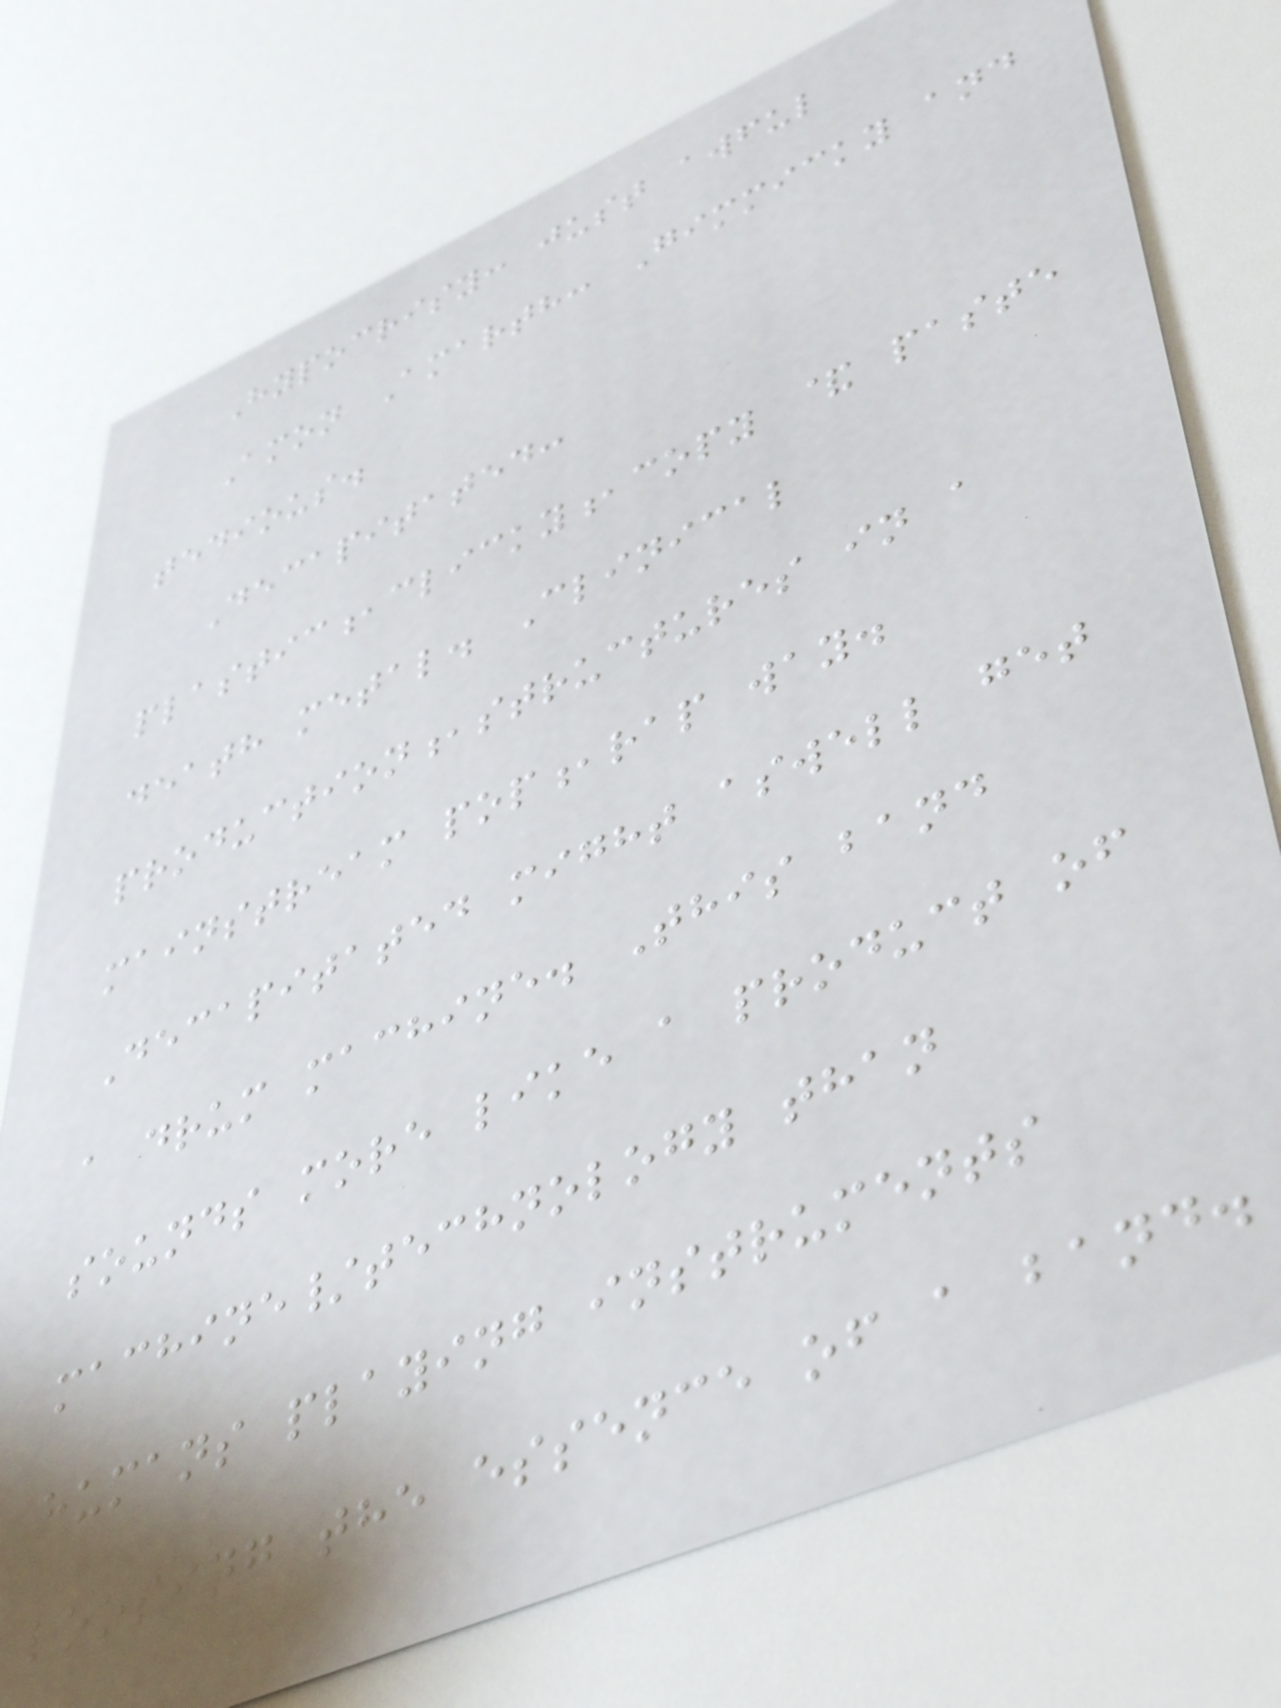Hypocrisy: just awful
Amon Amarth: Gimmicky and
tedious.
Decapitated:
plastic,clicky,copy & paste
death metal. Clinical
production,structures in a
mainstream pop,rap way.
Decapitated might aswell get
a drum machine. This band
sounds more like a product of
machine/technology than
humans playing instruments
loosing the essence of a band.
